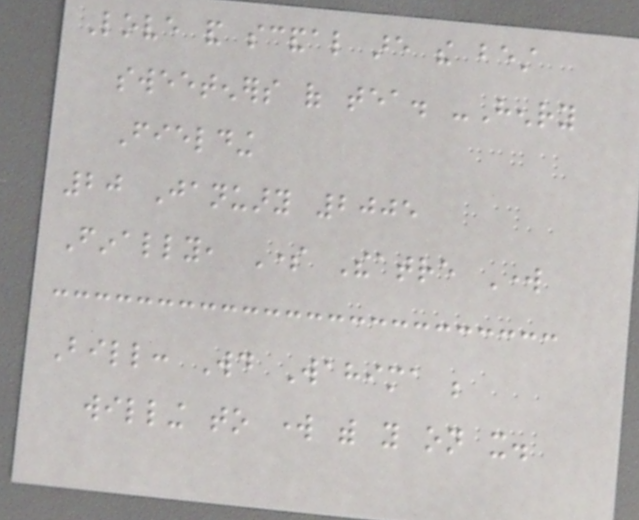Love and scandal are the best
sweeteners of tea. -Henry
Fielding
20 January 2005
Finally, Some Theatre Work
Bill: Would Wahima be
willing to work with you on it.
